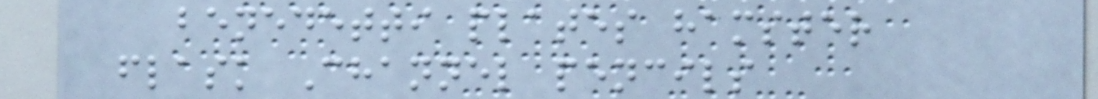benedetti plates hamster
flask Channel pencils
